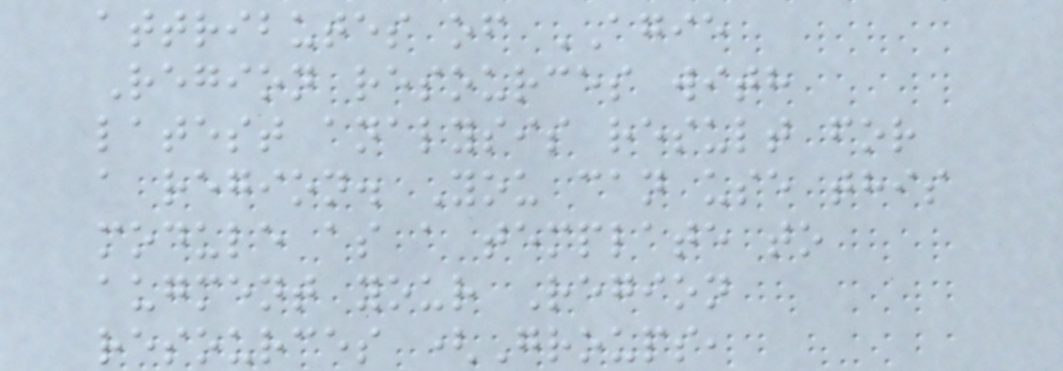attributes of AGIE
Region resources with
latest analysis result for
a region. You can use this
module as a template to
augment your Region
resources (Groups,
